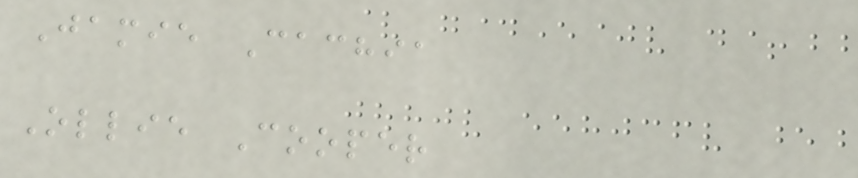Jamie Cachia
Ollie Cooper
